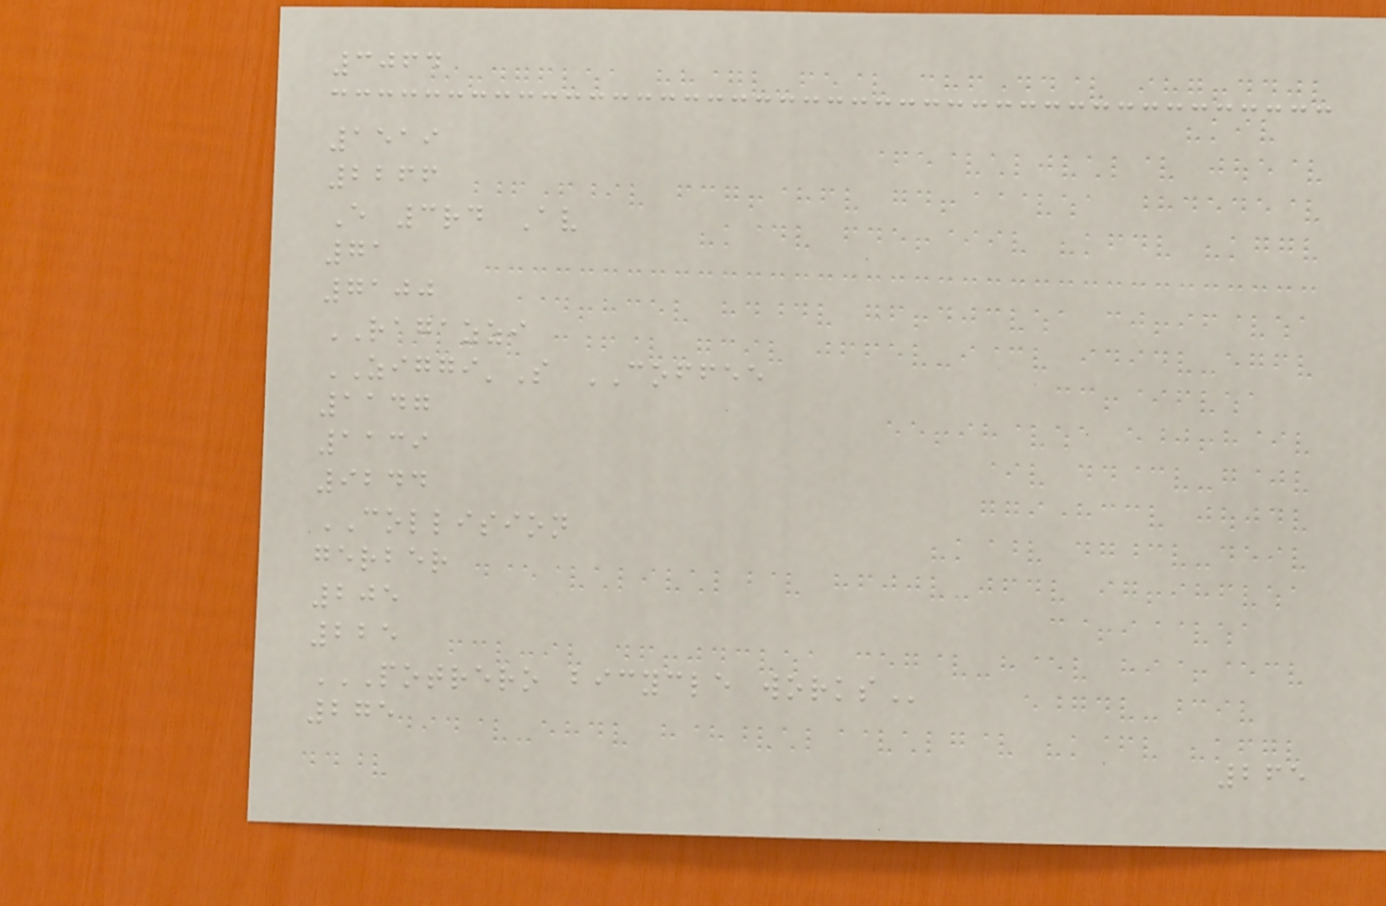3064
1519
2266
E 3rd Av
71
7100
RAGAZZI
ZIGGI'S COFFEE
1147
1139
9244
COLLISION
gerber
205
225
POTRERO BICYCLE WORKS
275
265
